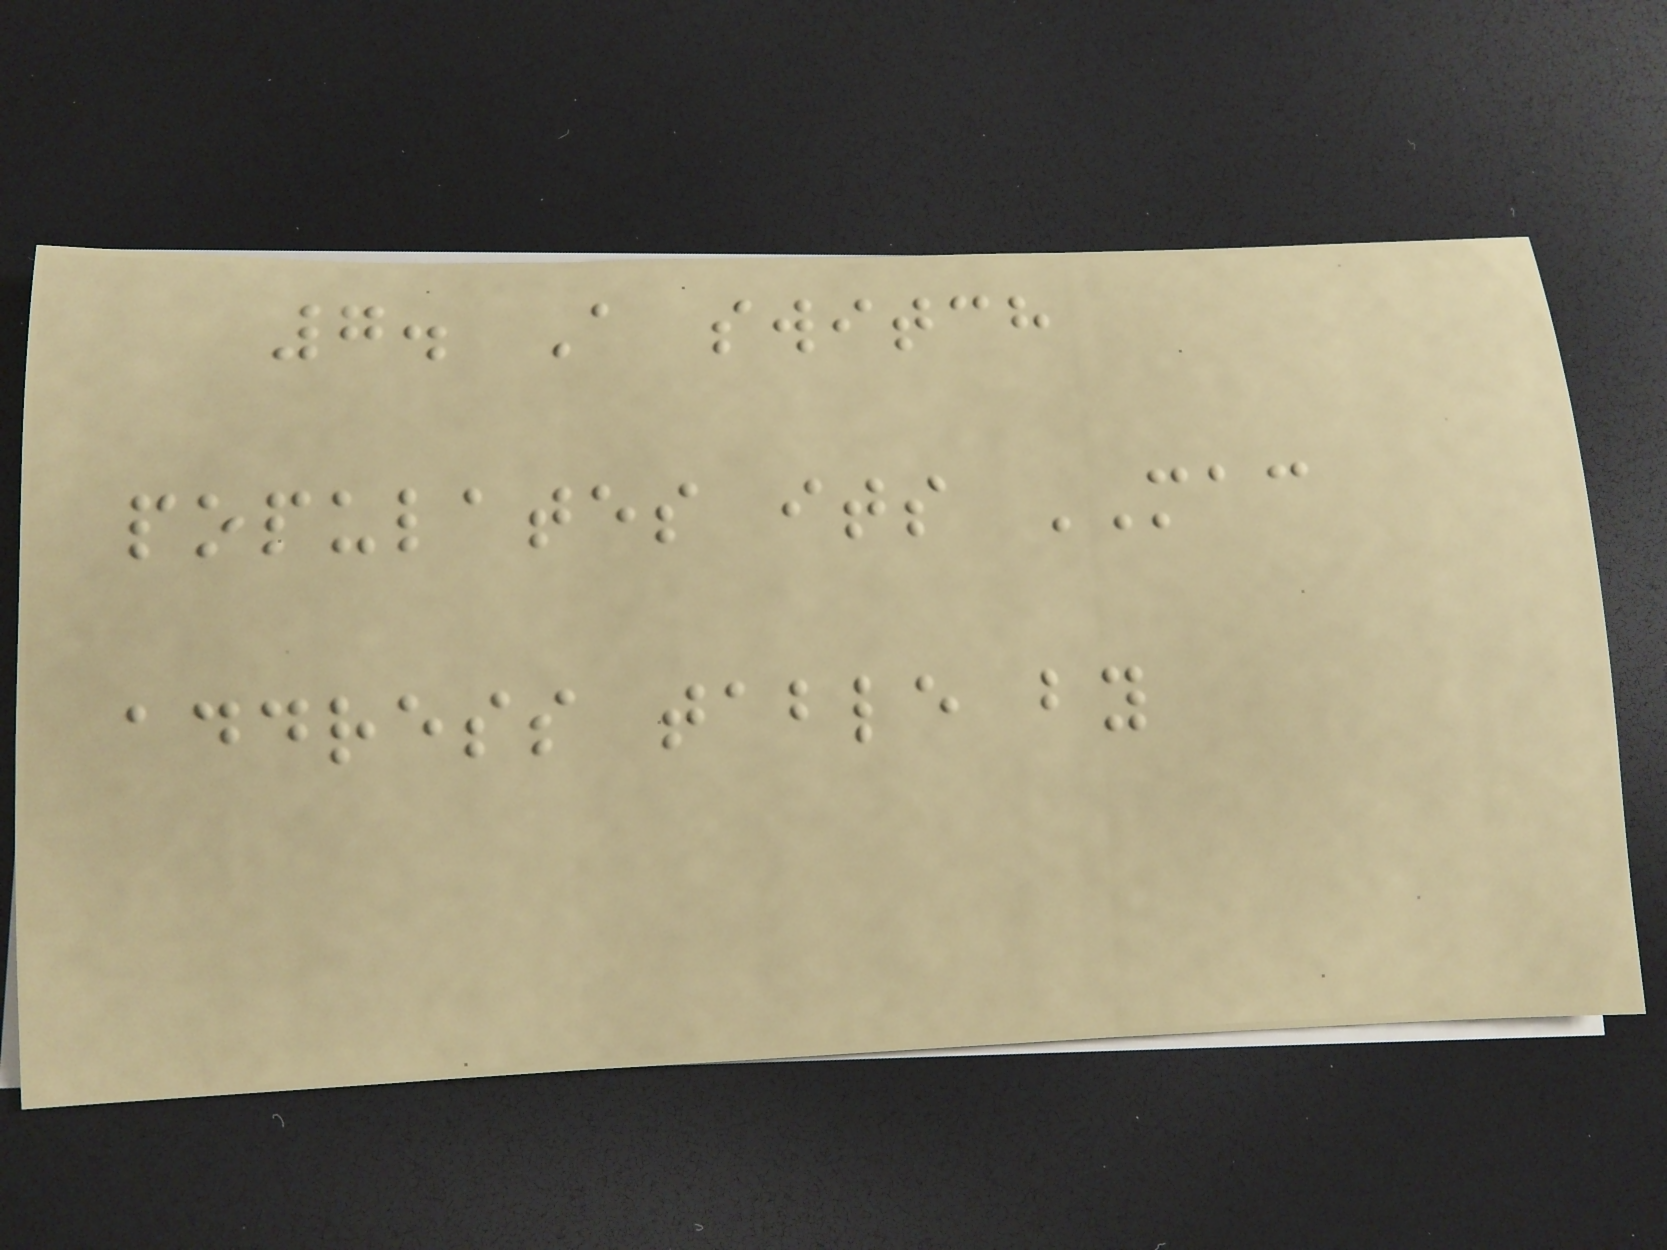7. A switch
populates its MAC
address table by
